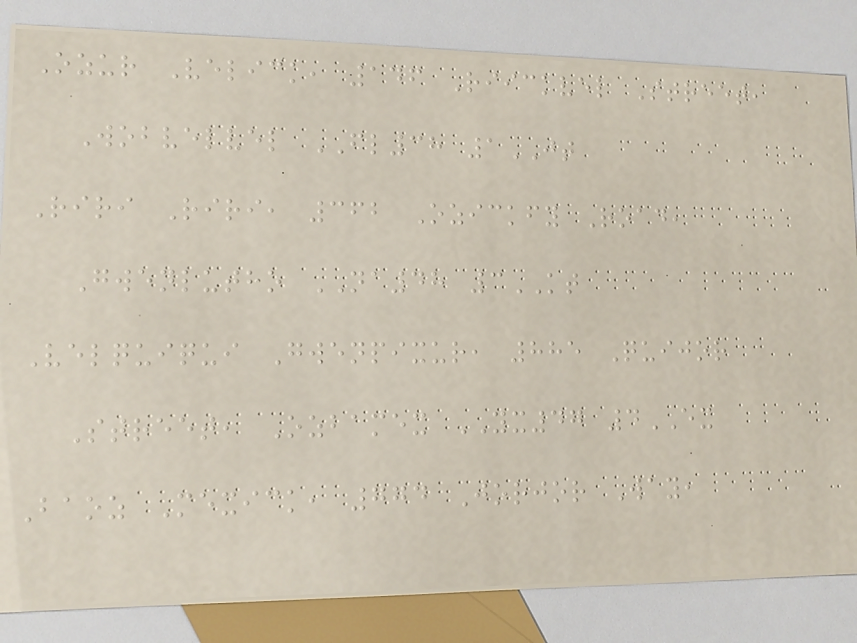Ozur Velick, 146 Riickvel Street,
Wobvelvel FL38 1JT
Riri Riri, 362 Ozickfy Road,
Gwenlutho NA48 3KT
Velquiqui Gwenpixur, 885 Quijor
Street, Ozbamex YX47 4EX
Baoz Mexick, 774 Jorjor Way,
